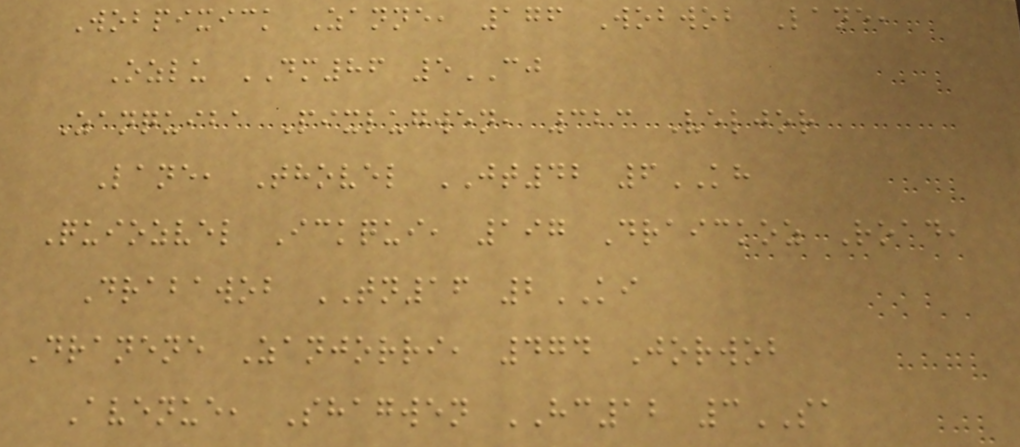Wobpixick Zanne, 176 Wobwob Lane,
Ozlu DM86 5CJ
Zanquiba Pixlugwen, 323 Veljor
Lane, Thovel JT42 6KH
Quiozvel Ickqui, 197 Draickoz Road,
Drabawob TN16 2KI
Dranene Zanjorri, 474 Jorwob
Avenue, Shagwen HC12 3SA
